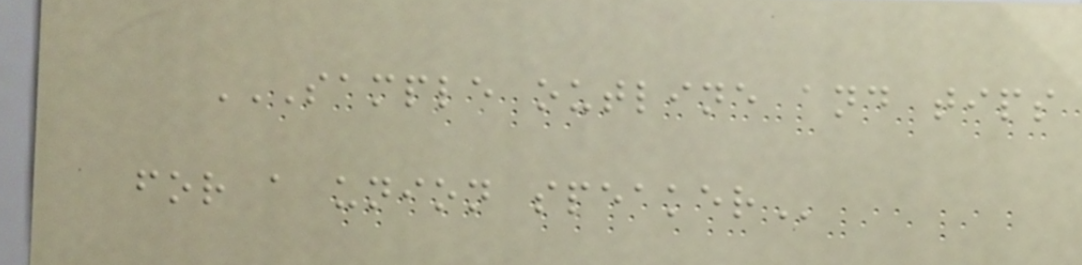SAMPLE OUTLINE AND TIPS
FOR A UNION SPEAKER
